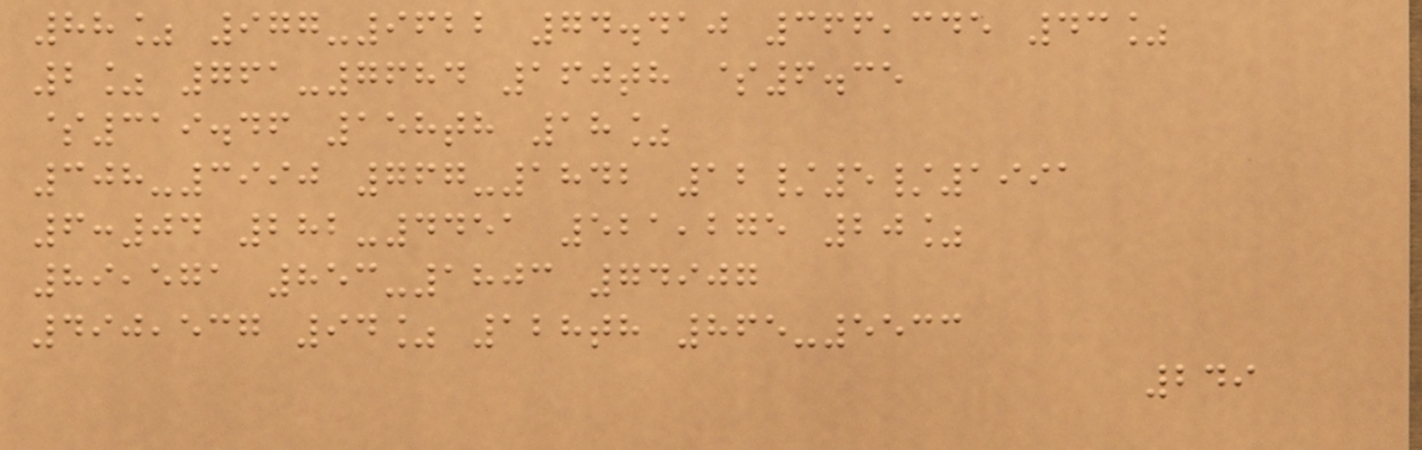88% 977-9622 74.410 366,345 43%
2% 761-7684 160th $6.35
$319.46 158th 18%
308-3990 767-1842 12/5/1991
6:04 282-4451 521,275 20%
89,571 853-1803 74907
490,537 94% 128th 865-5533
249
